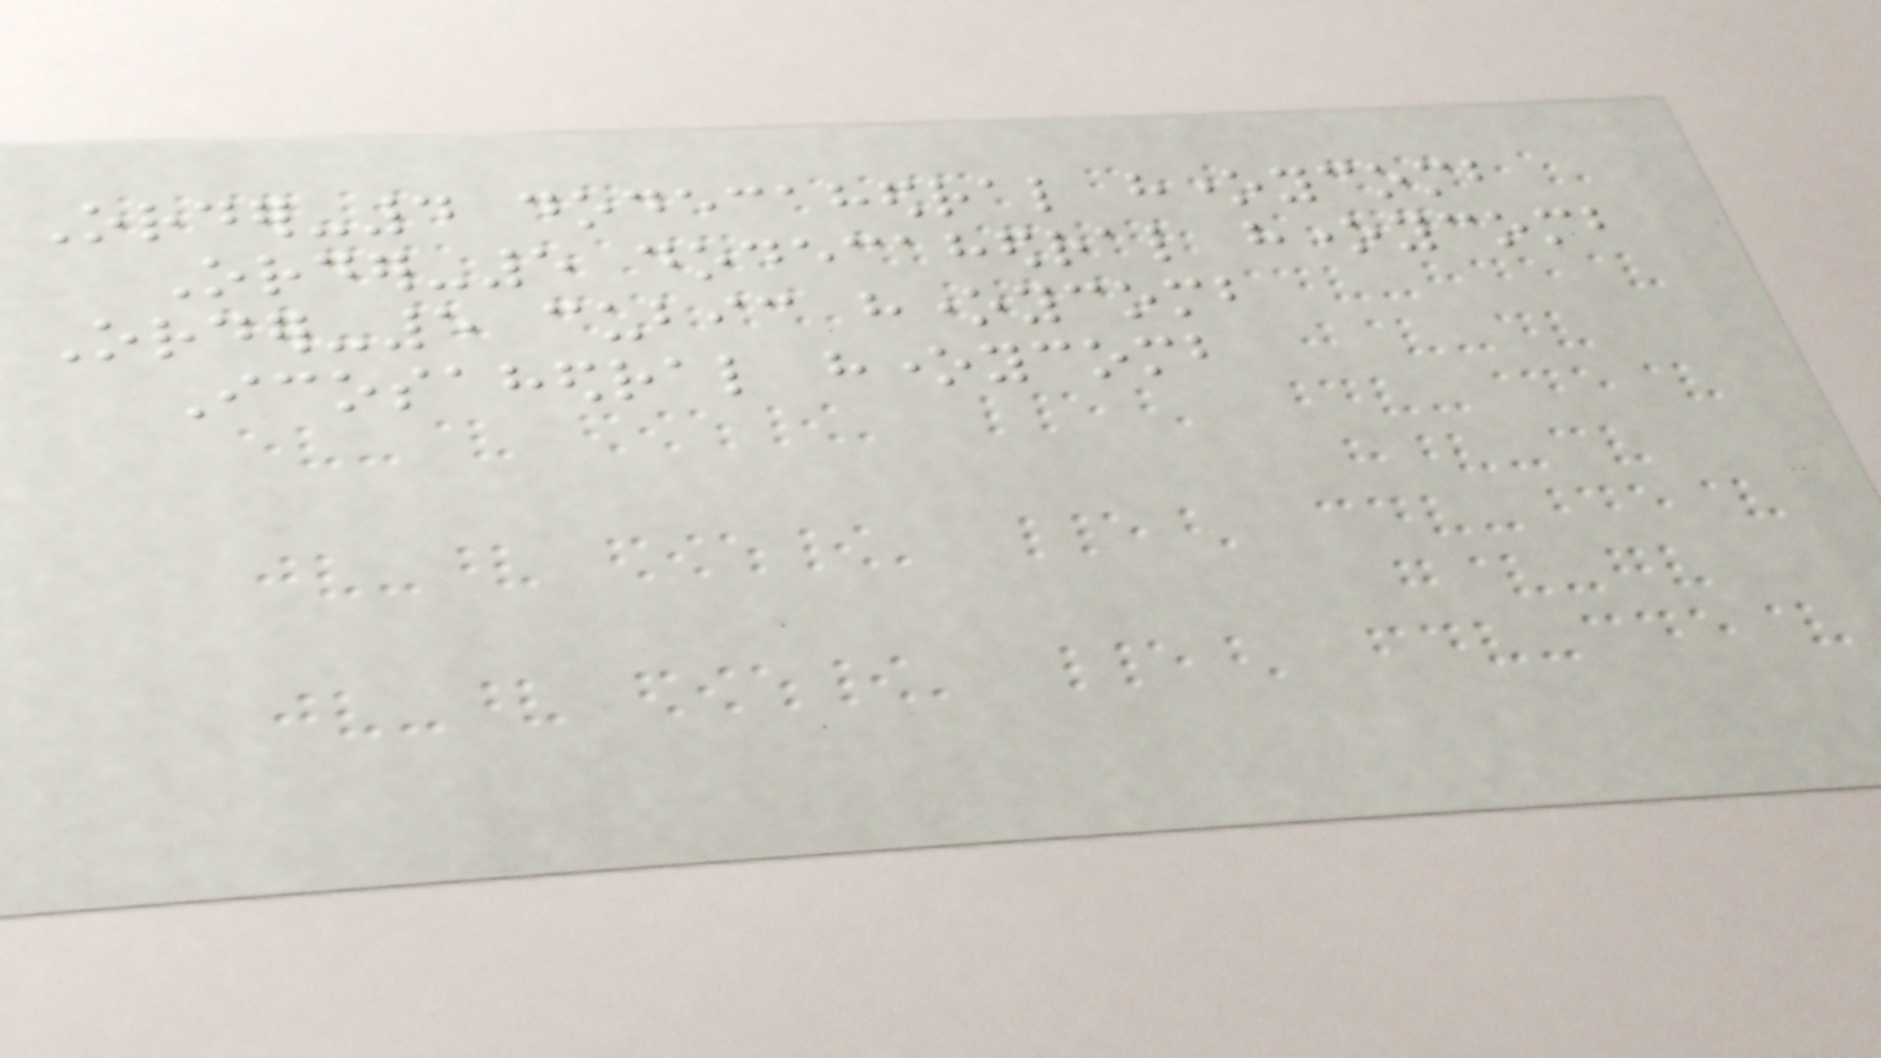Order-4 dodecahedral honeycomb
Order-5 dodecahedral honeycomb
Order-5 cubic honeycomb
Icosahedral honeycomb
